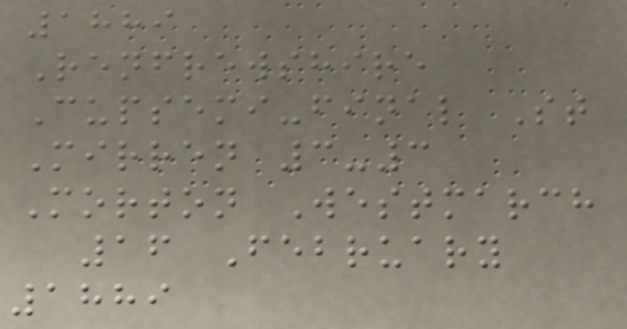1889
Renfrewshire
Cupsemi-final St
Mirren 3-3
Morton Westmarch
16 February
1889
